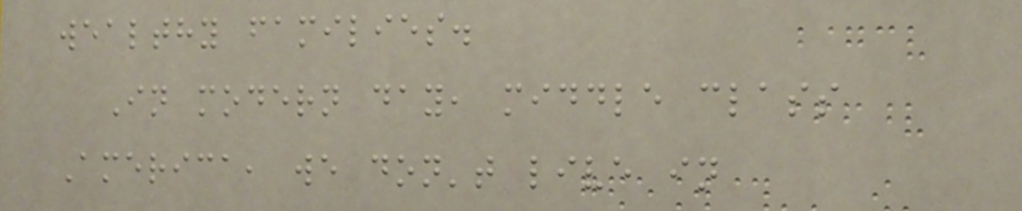wealthy families.
In modern day, middle class
America, we don't live in
